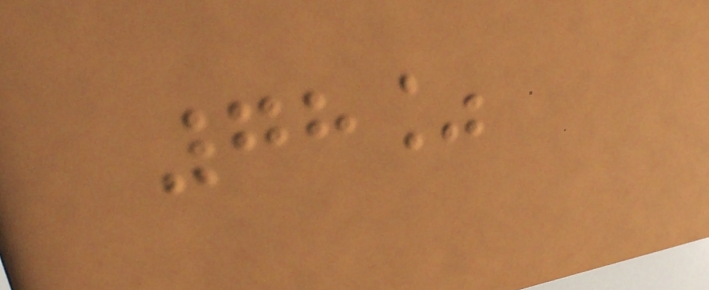78%
